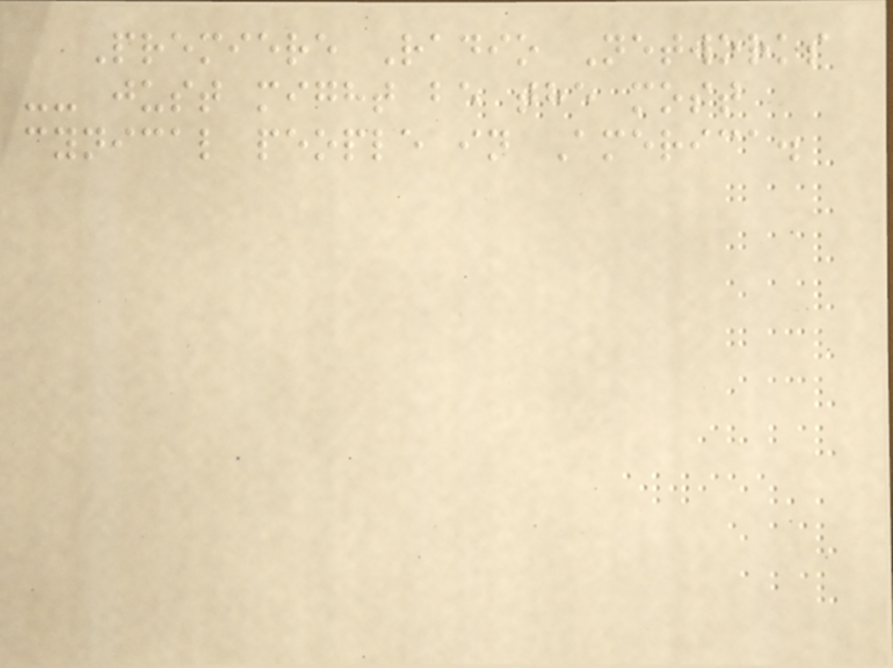Premiere Radio Networks
-- just might be the most
cynical people in America.
